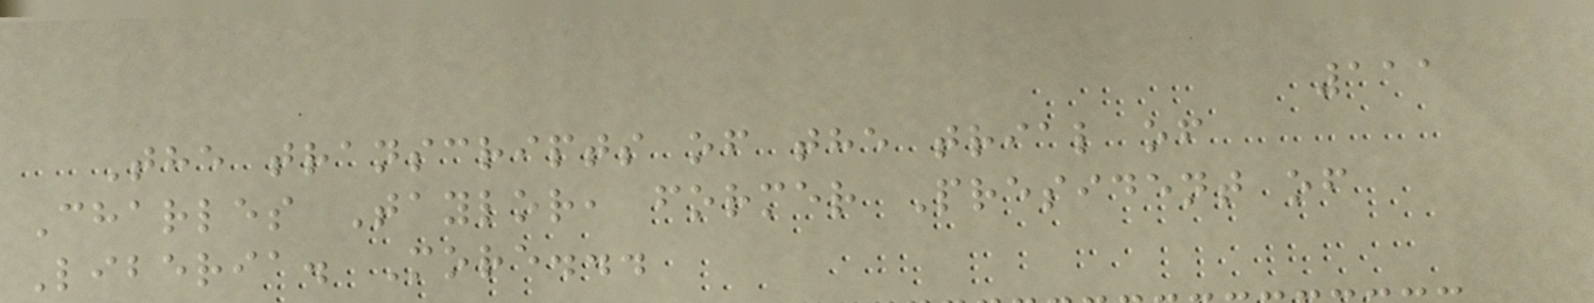111
The transcripts of the trial of
Charles Taylor, former President of
Liberia. More...
